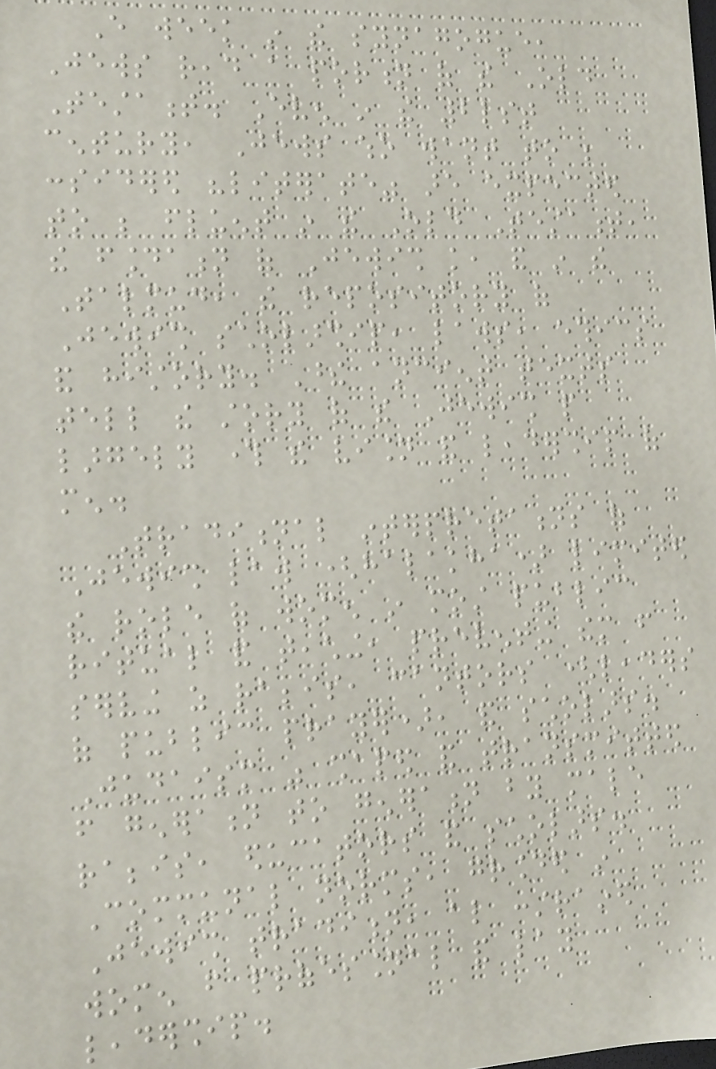Every week in the synagogue,
Jews read a portion of the Old
Testament. Even in the 2lst
century, Jews who want to be
considered "literate" are expected
to be fluent in the Old Testament,
the foundation of Jewish knowledge, and in the
Talmud, the repository of
Jewish scholarship, laws, ethics
and history. These ancient texts
tell the story of the Jewish people
largely through the vision and leadership of
men.
Traditional interpretations of
Jewish law (halakha) limited
the role of women in most public
ritual and teaching, preventing them from
serving as rabbis, cantors (leaders
of public prayer), and scholars.
Judaism was shaped and transmitted
from generation to generation by male
rabbis, educators and scholars.
Communal norms, grounded in
Jewish tradition, also constrained
women from professional and lay
leadership.
